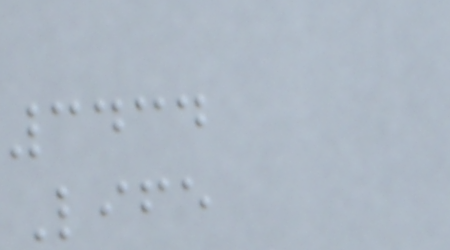3434
Life
